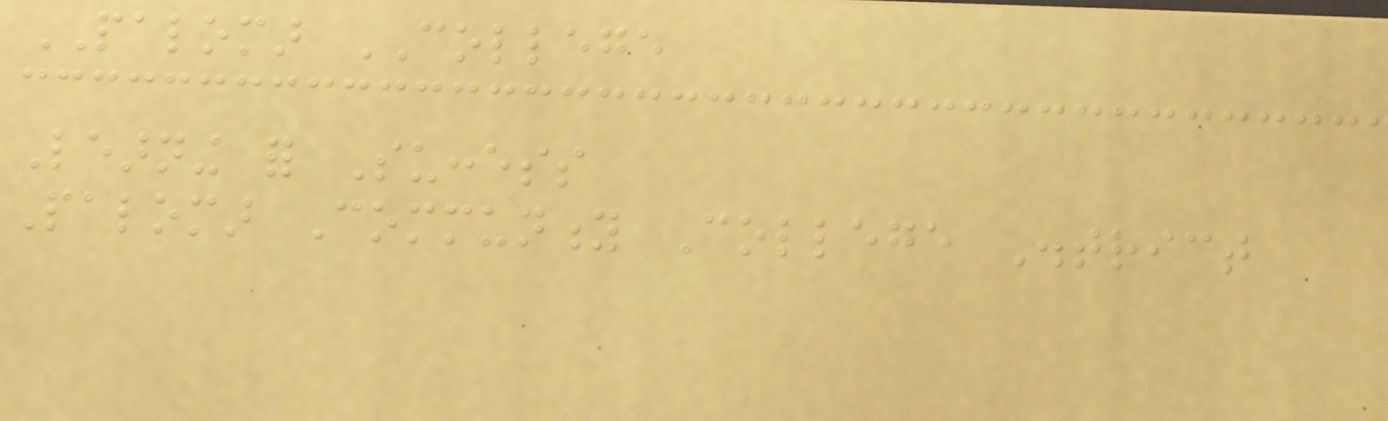PALOMAR COLLEGE
Learning for Success
Palomar Community College District
